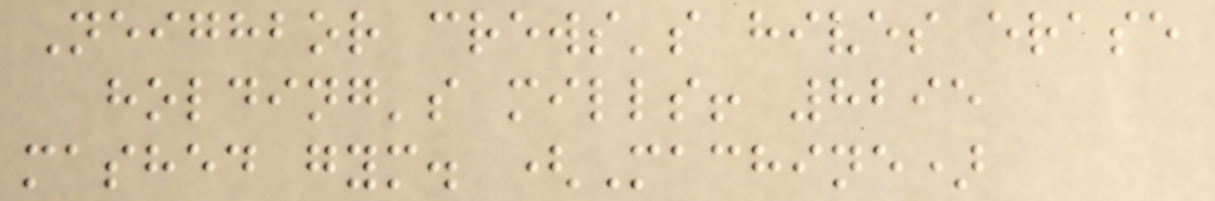Neighbor crews's hives erase
holding's mills! 8295
mashed gym. (Machine)
